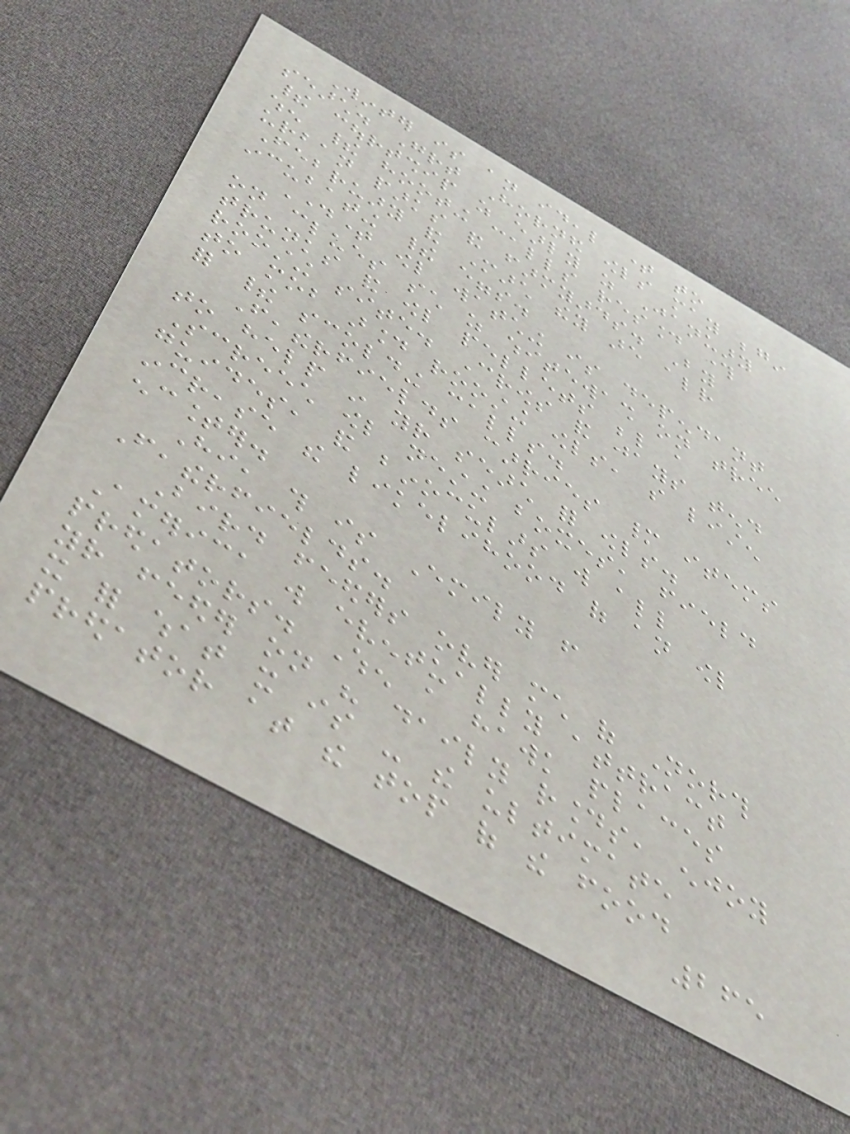Winter is an ideal time to
search. Great Horned owls may begin
their courtship as early as January
when their hooting calls resound through
urban parks and farmyards. By
February and March they are already
incubating their eggs.
Daytime owl watching is dependant
on clues such as whitewash on tree
trunks and owl pellets below a
roosting site. Crows and jays tend
to mob around roosting owls, so listen
for their scolding calls.
Featherfields carries many items
to help in your search for owls.
Screech owl nesting boxes, field
guides, and binoculars will all
increase the likelihood of an owl
encounter.
Hi, this is Emily from
Featherfields.
Bird feeders over much of North
America will eventually attract
predators. When a hawk places
your feeder on his daily rounds, enjoy
it for what it is - the ultimate
predator at the top of the food
265
